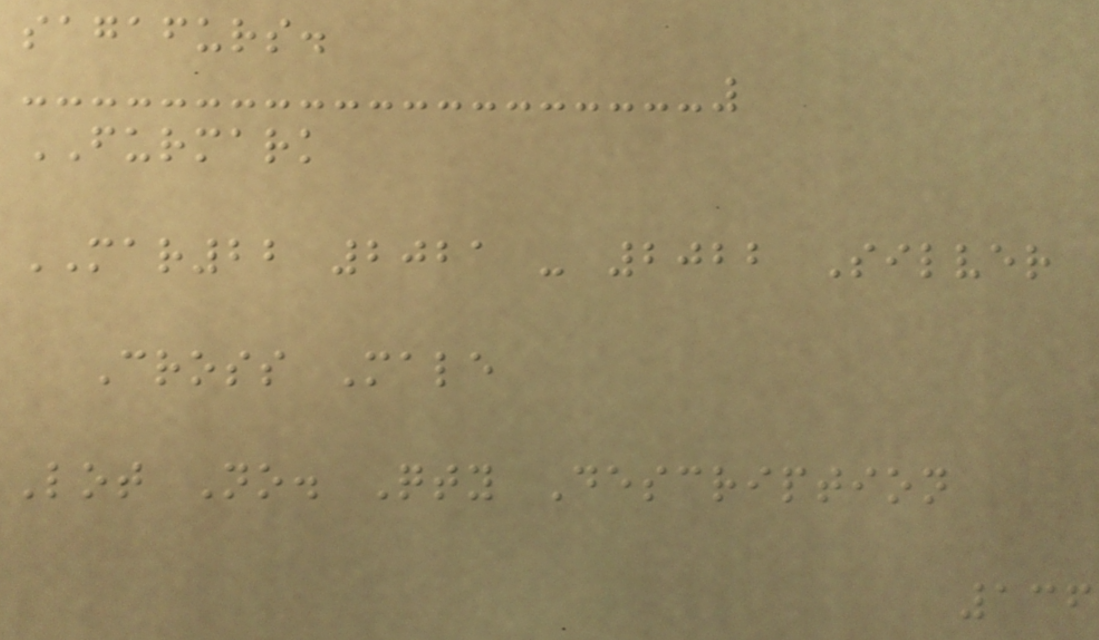sagafurs.
FURMARK
MAR22 2021 - 2022 Silver
Cross Male
Lot No. Qty Description
136
